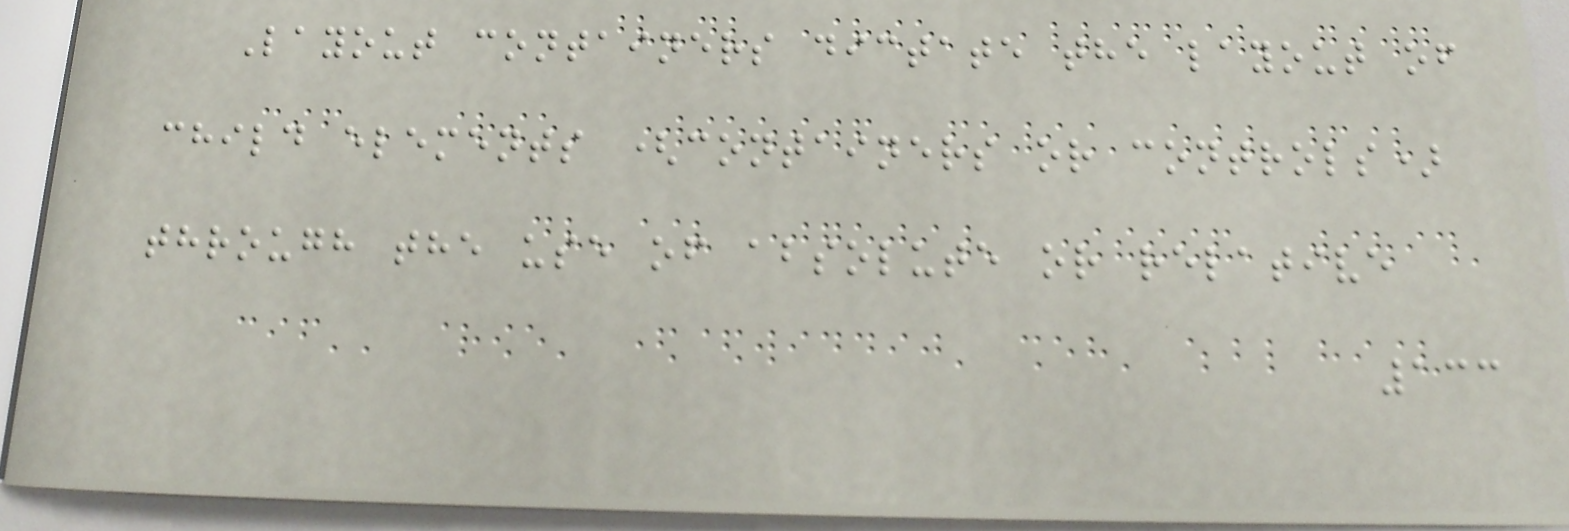Layout containers dictate the layout of
child elements (containers or controls)
through the use of absolute or relative
133
